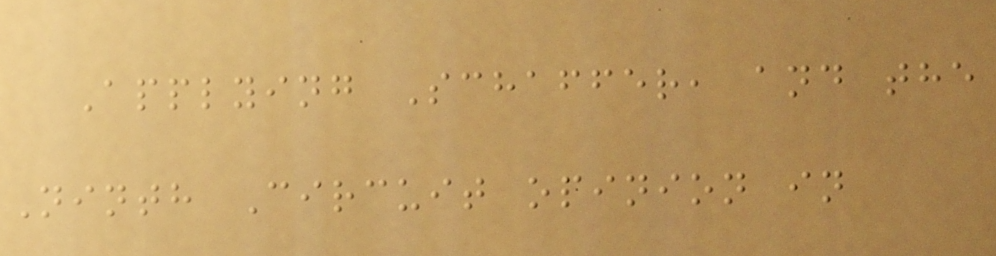Applying Schaffer, and the
Ninth Circuit opinion in
